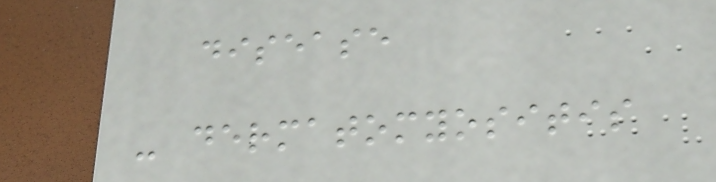disease
- dermatomyositis
